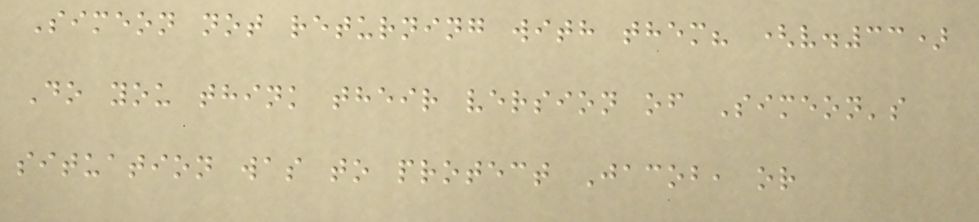Simeon not returning with them? (v.33)
Do you think their version of Simeon's
situation was to protect Jacob, or
